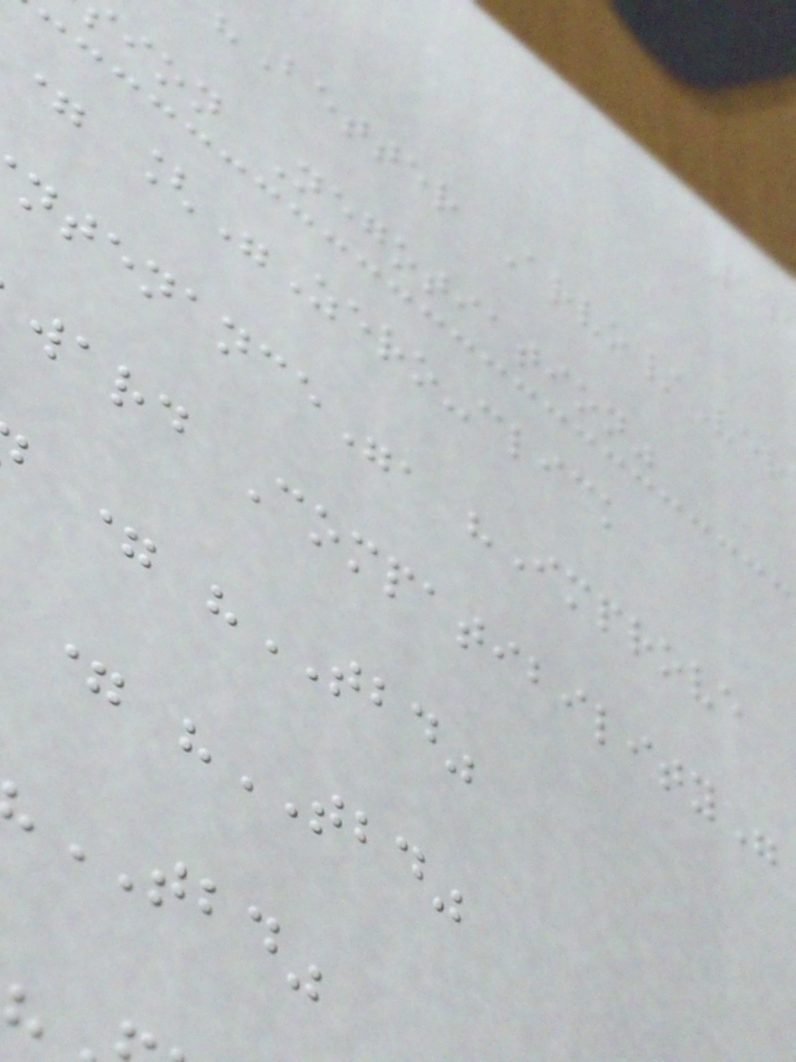"Better Arvo/Ver
ion Negotiation"
= ["Zero-click
ntenance", "Improve
ward Compatibility
= "TBD"
= "TBD"
TBD"
